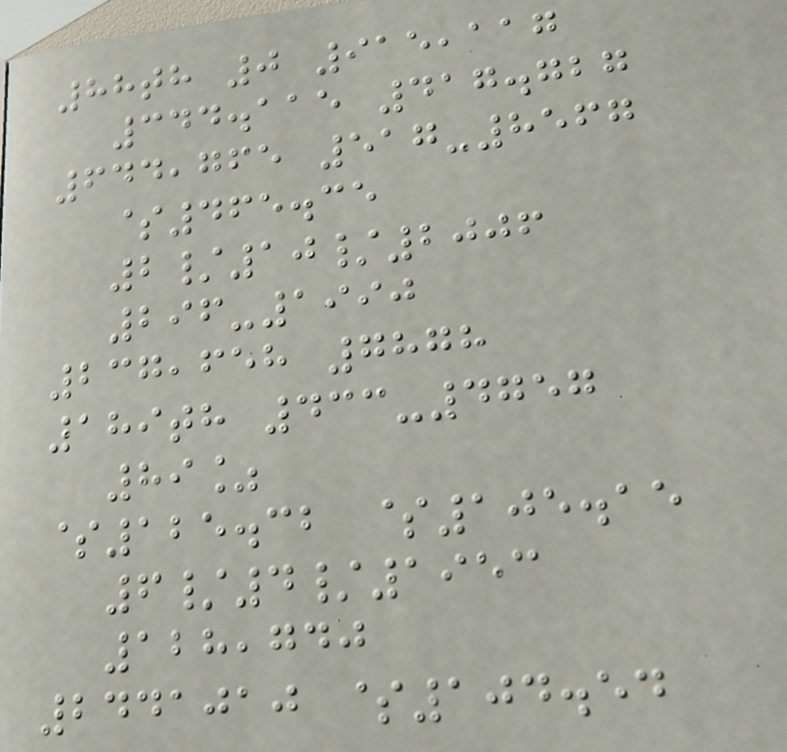88th 0 915,117
344.115 417.727
644,765 517-8567
$465.35
2/10/2006
296-1990
237,658 7878
189th 433-4757
89%
$125.32 $105.15
6/4/1953
128,740
2441010 $104.54
